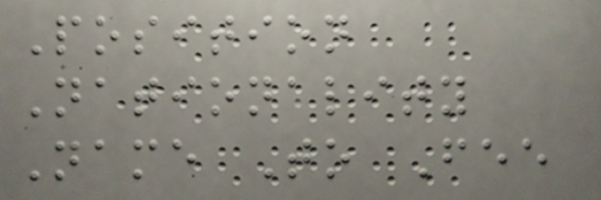Position
Nationality
Name To Fee
